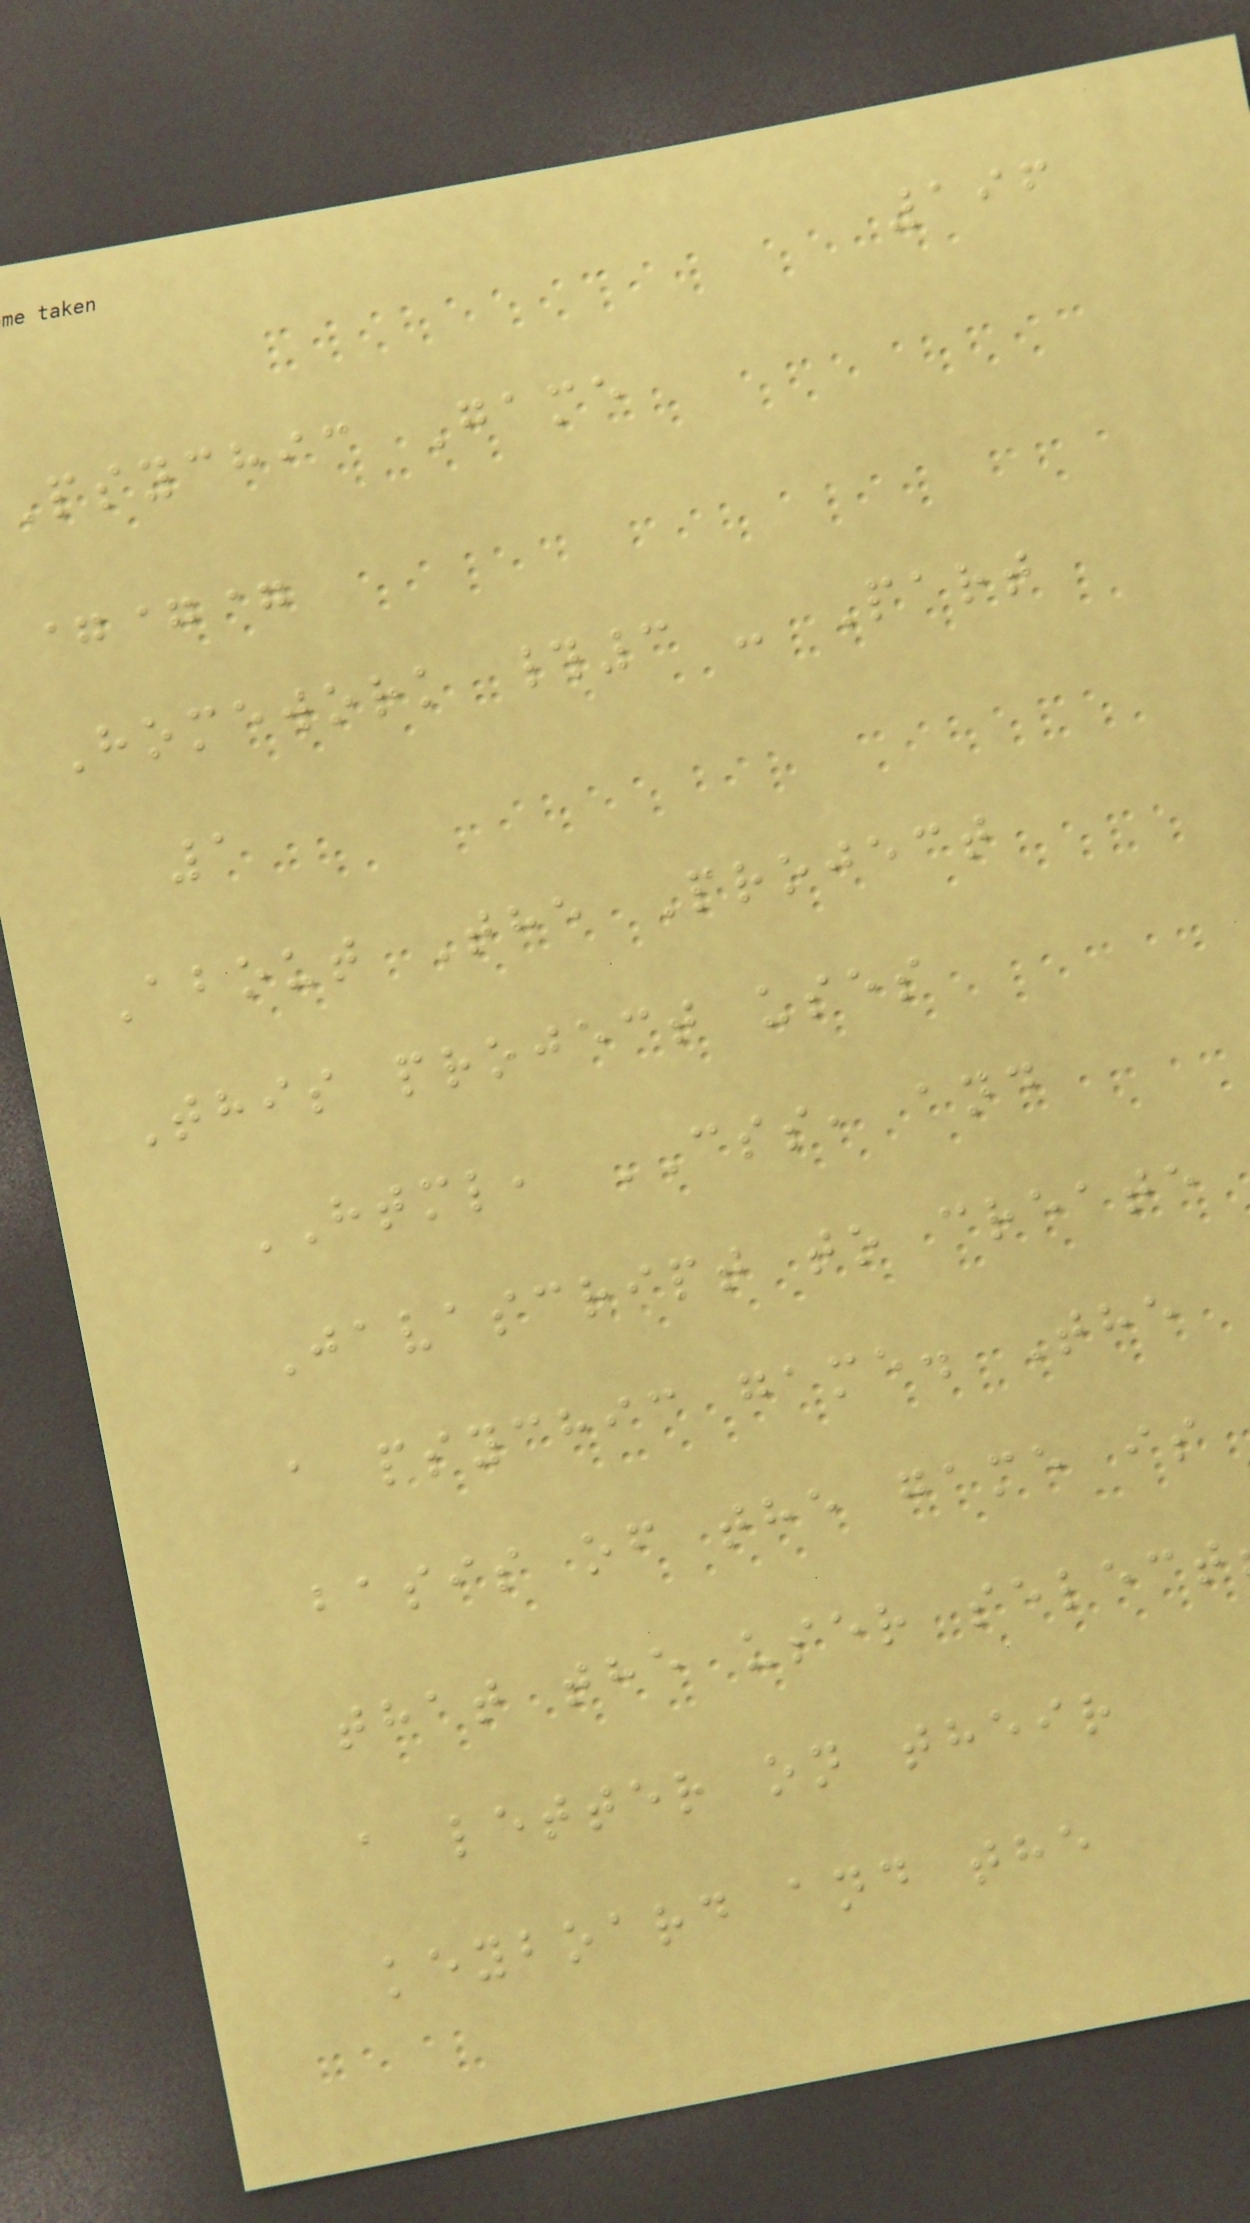196
Psychic Game
===
Homework #3 - Part
1
About The Project
This project uses
HTML, CSS, and
Javascript to create
a psychic game. The
basis of the game is
that the user select
a letter on their
keyboard and the
